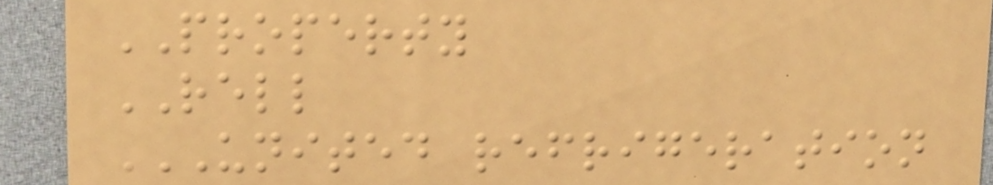PROPERTY
RELL
UNITED REFRIGERATION
